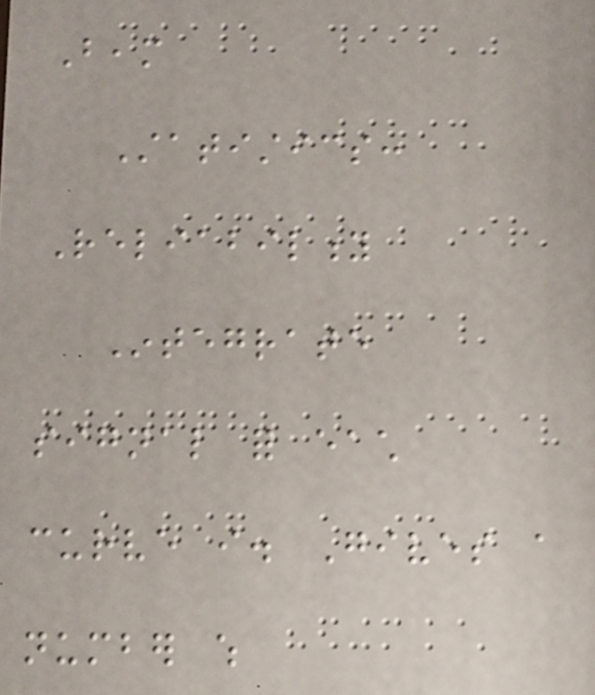Beam
Statistics:
Reliability
Integrate
signal for each
curve i. Gives a
number which
